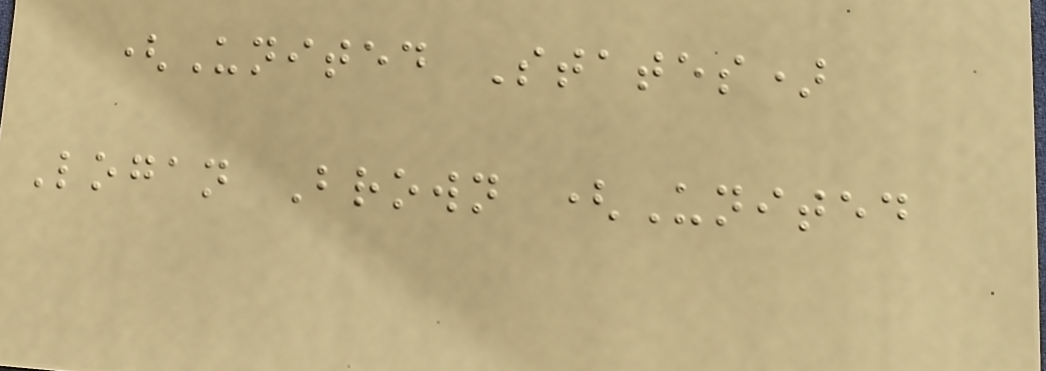(United States)
Logan Brown (United
